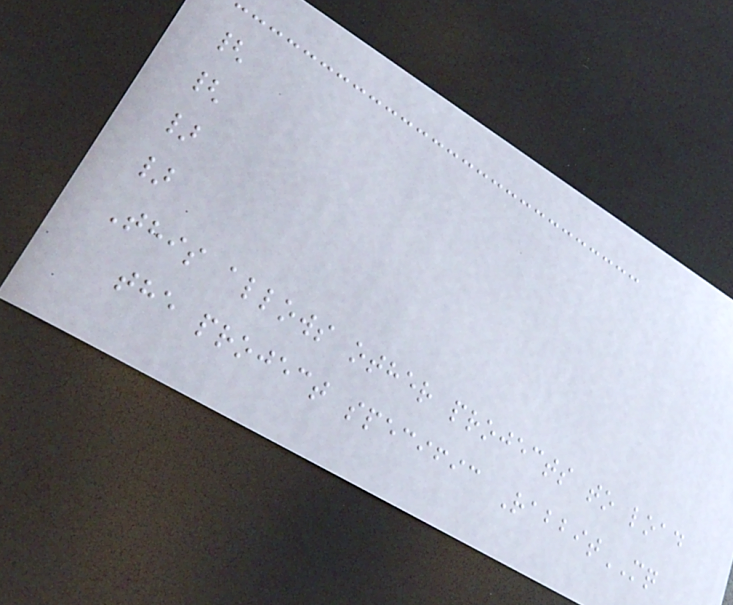{
{
}
}
This allows other projects to load
the project specific RabbitMQ
